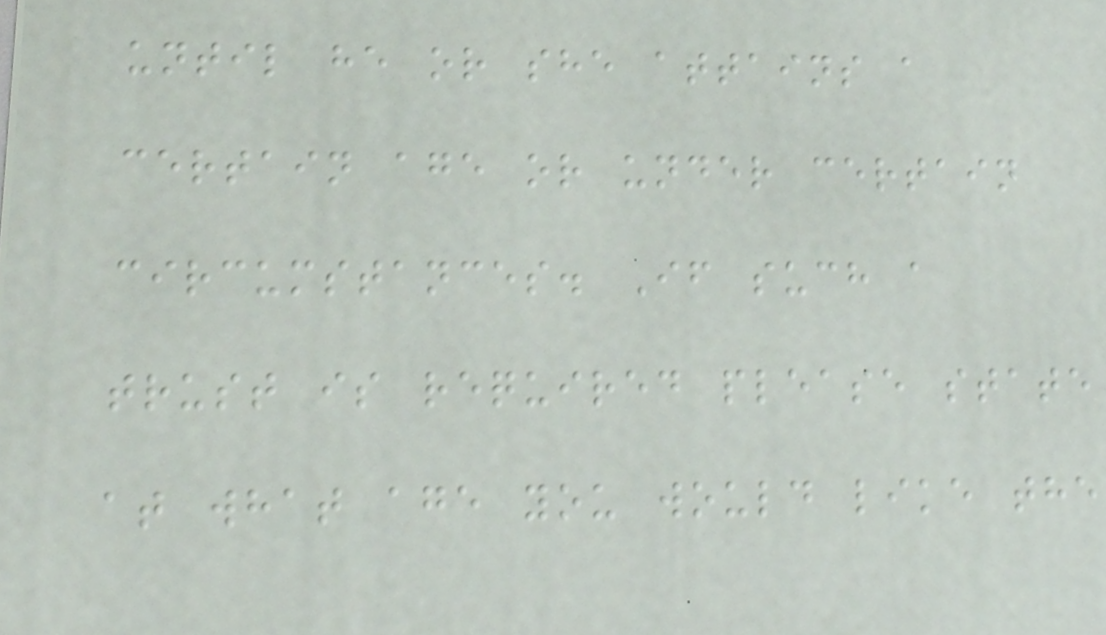until he or she attains a
certain age or under certain
circumstances. If such a
trust is required please state
at what age you would like the
